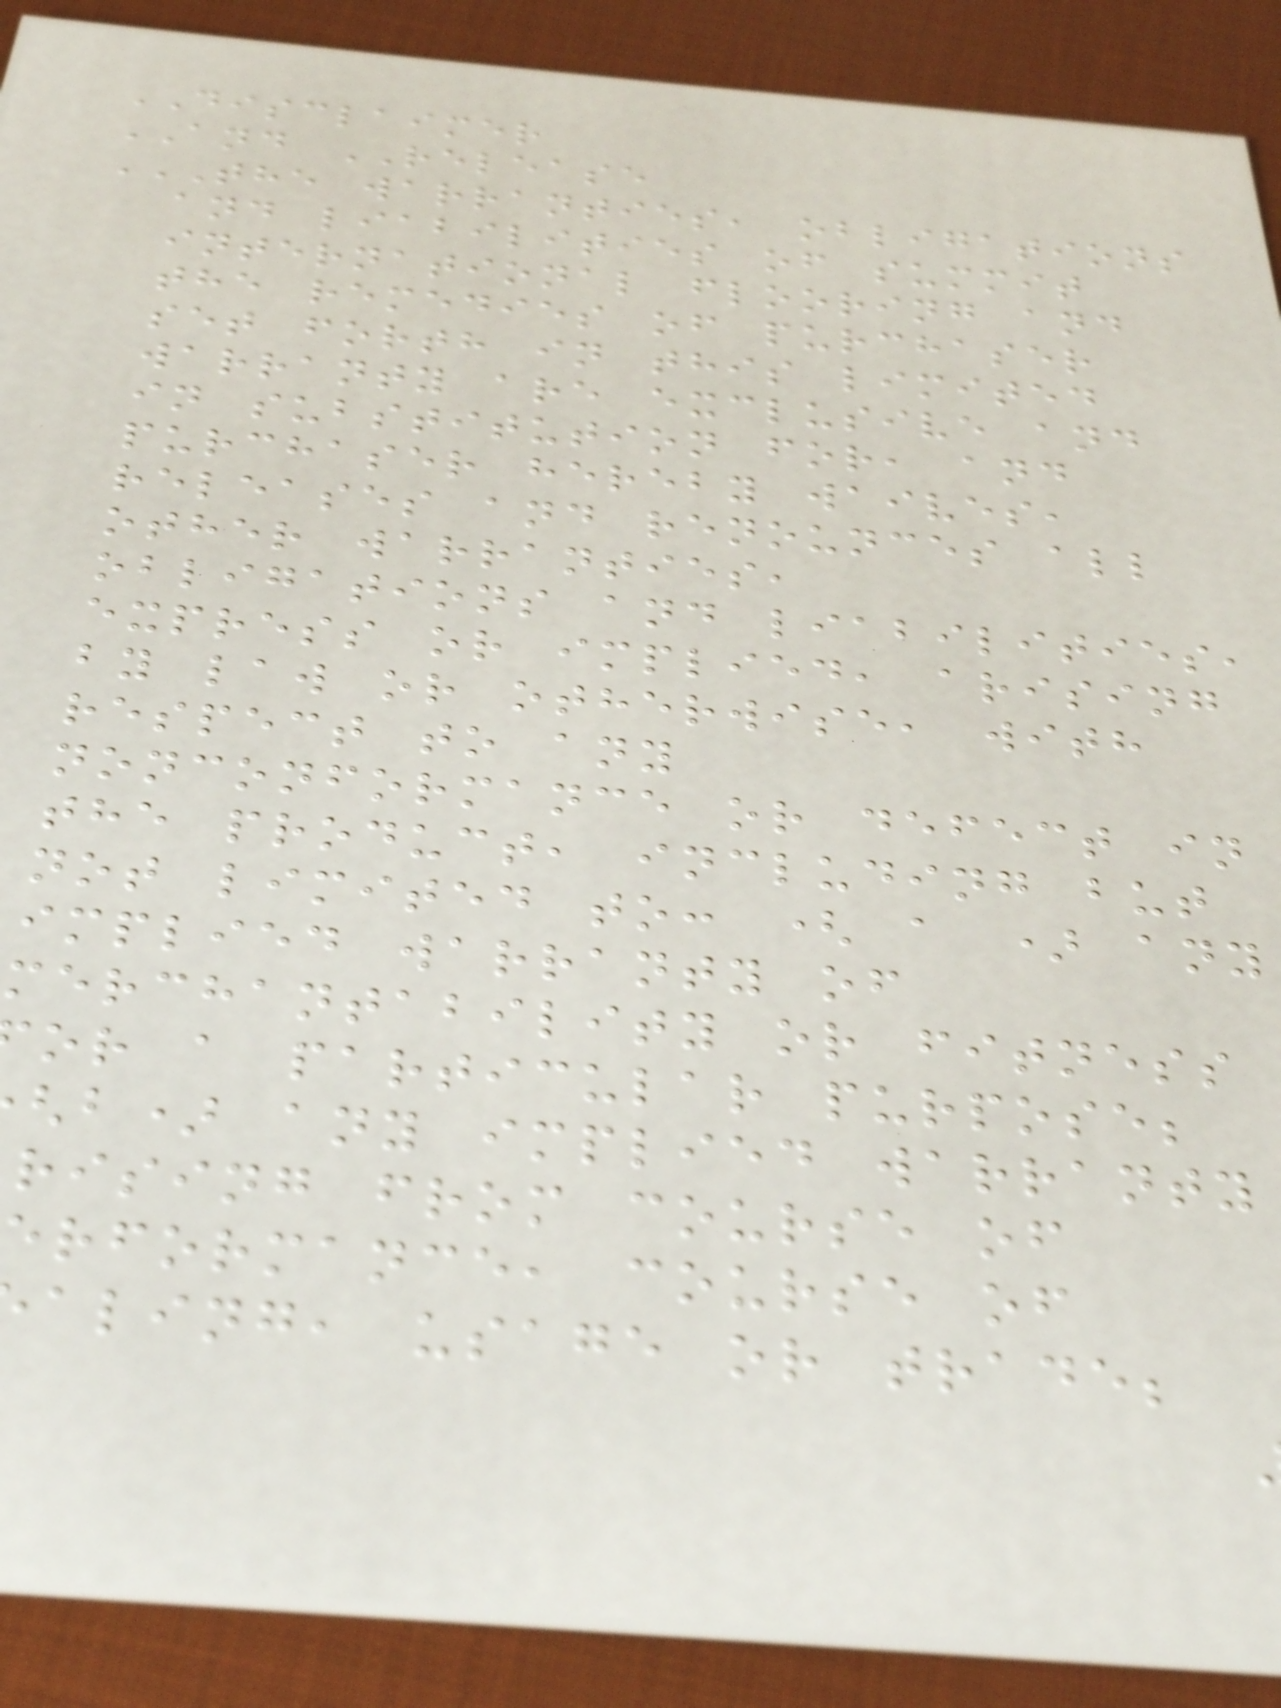DISCLAIMER
AND RELEASE
THE WARRANTIES, OBLIGATIONS
and liabilities of summit
international flooring and
the remedies of purchaser
set forth in this limited
warranty are exclusive and
in substitution for, and
purchaser hereby waives,
releases and renounces all
other warranties,
obligations and liabilities,
express or implied, arising
by law or otherwise, with
respect to any
nonconformance or defect in
the product, including but
not limited to: ( a ) any
implied warranty of
merchantability or fitness
or a particular purpose;
b) any implied warranty
rising from course of
erformance, course of
aling, usage or trade;
